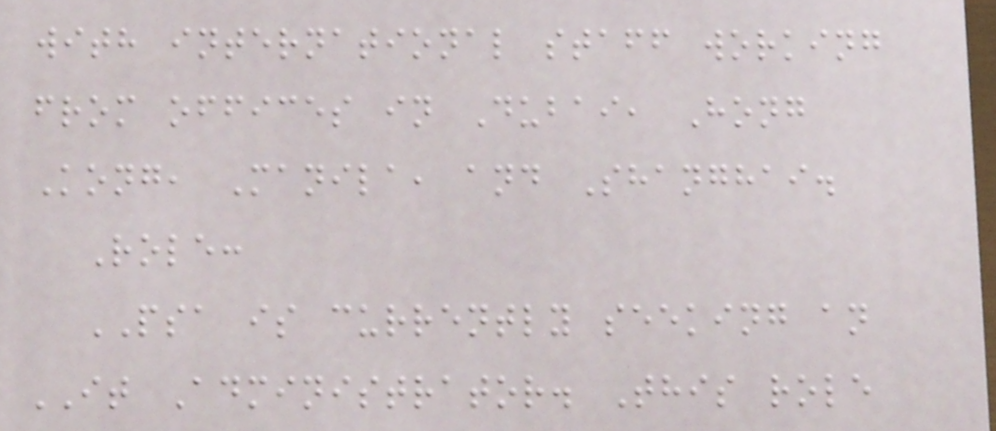with international staff working
from offices in Dubai, Hong
Kong, Manila, and Shanghai.
Role:
PSA is currently seeking an
IT Administrator. This role
